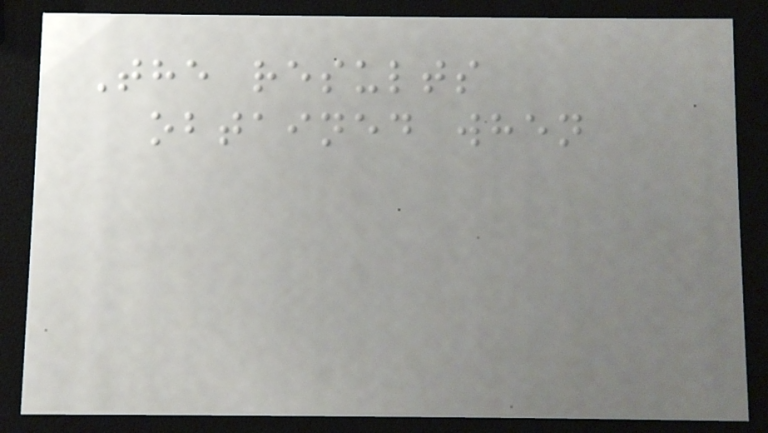The results
obtained when
